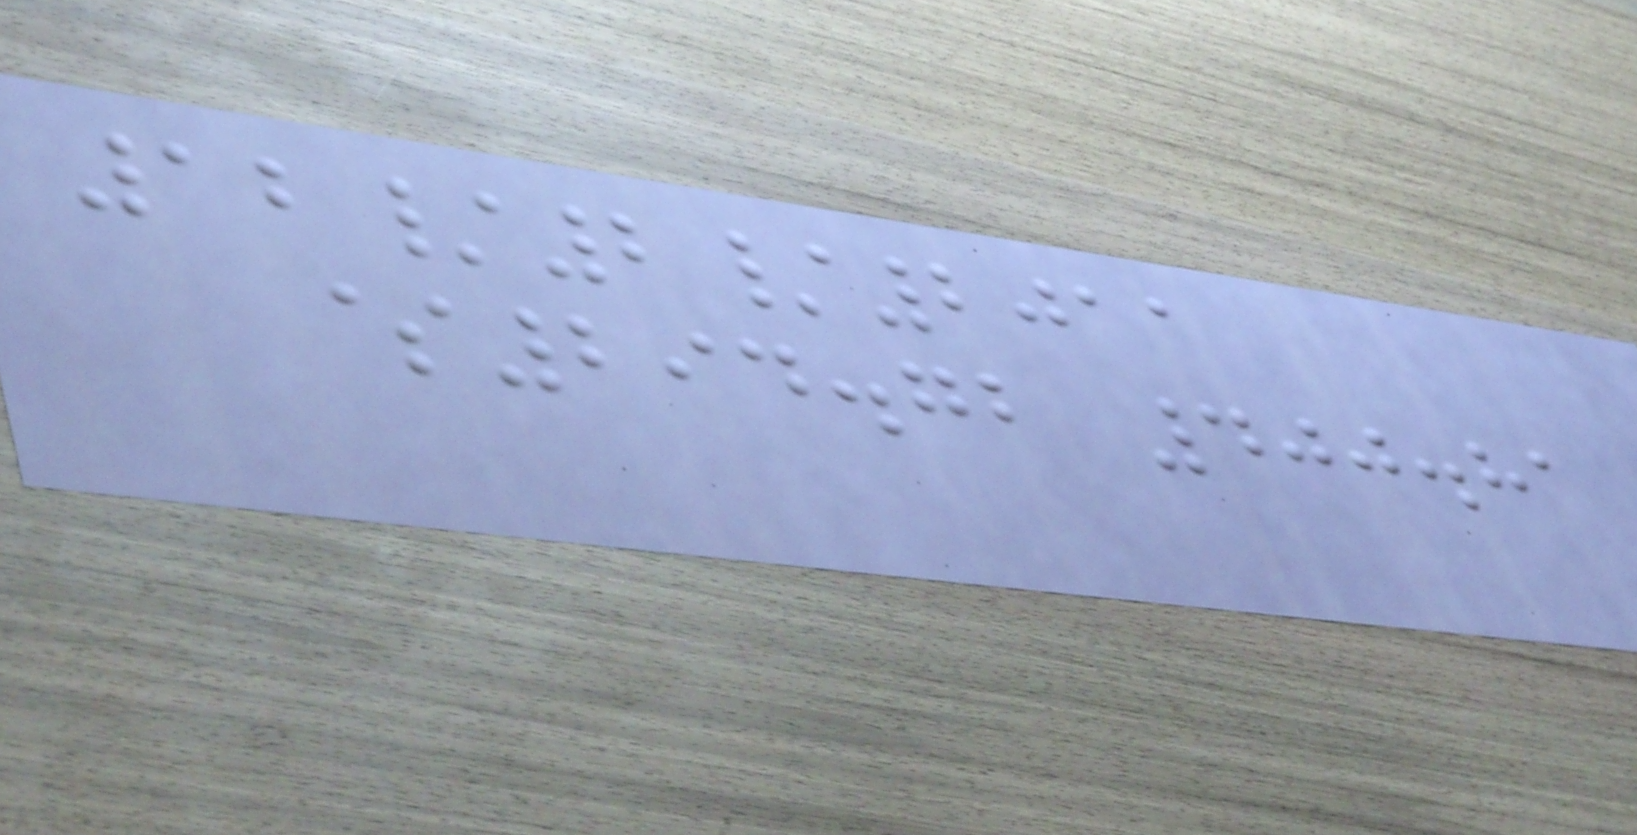12/2/2011
$294.72 400.81
